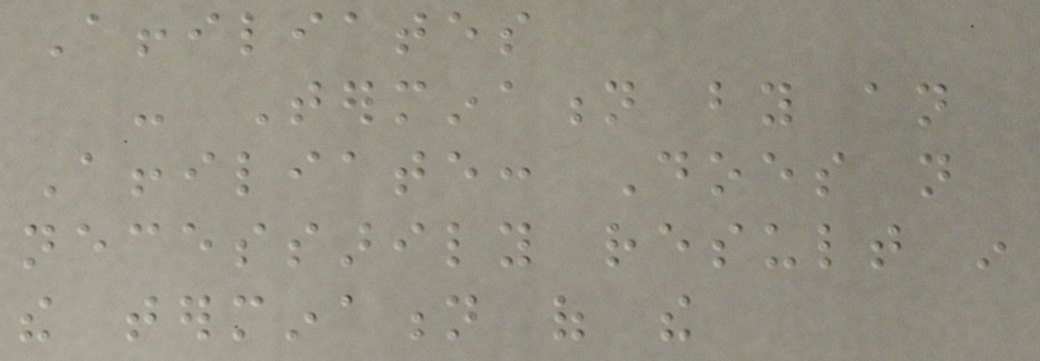Affiliates
- Termination by an
Affiliate: Does not
necessarily result in
the termination of the
